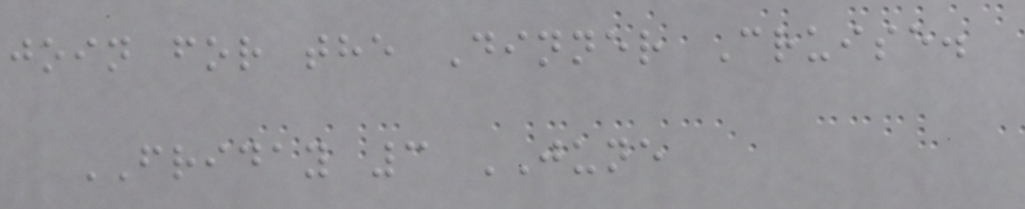join for the Dinner Cruise.
FRIDAY 3 JUNE
